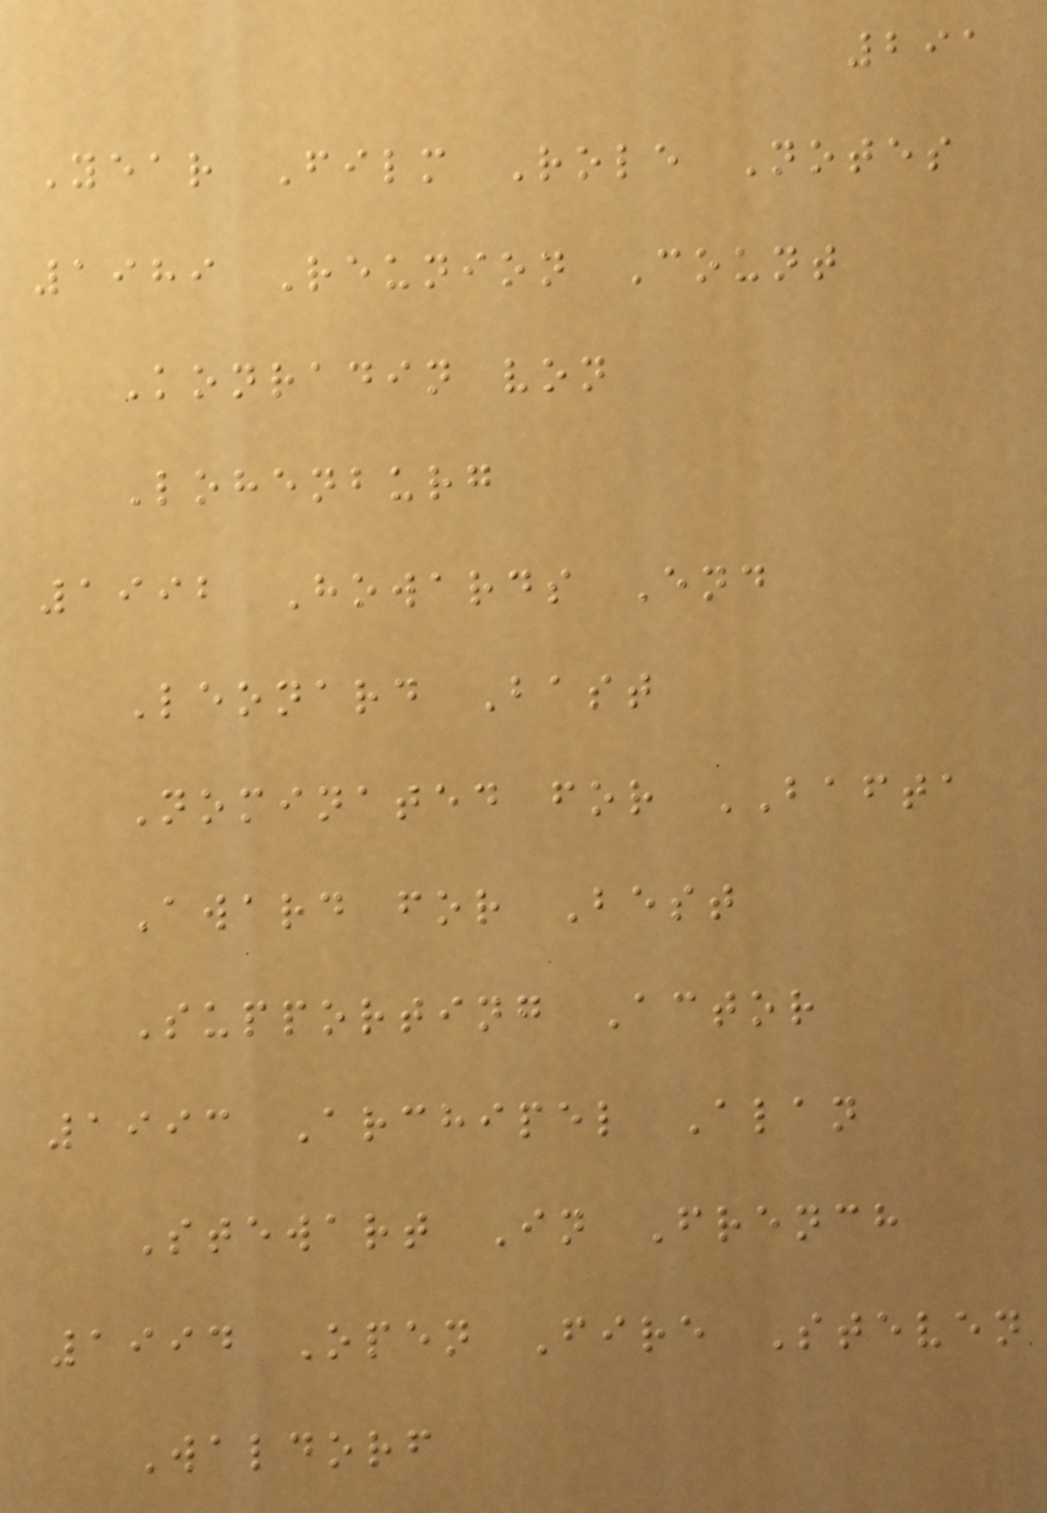291
Year Film Role Notes
1989 Reunion Count
Konradin von
Lohenburg
1992 Howards End
Leonard Bast
Nominated for BAFTA
Award for Best
Supporting Actor
1993 Archipel Alan
Stewart In French
1994 Open Fire Steven
Waldorf
